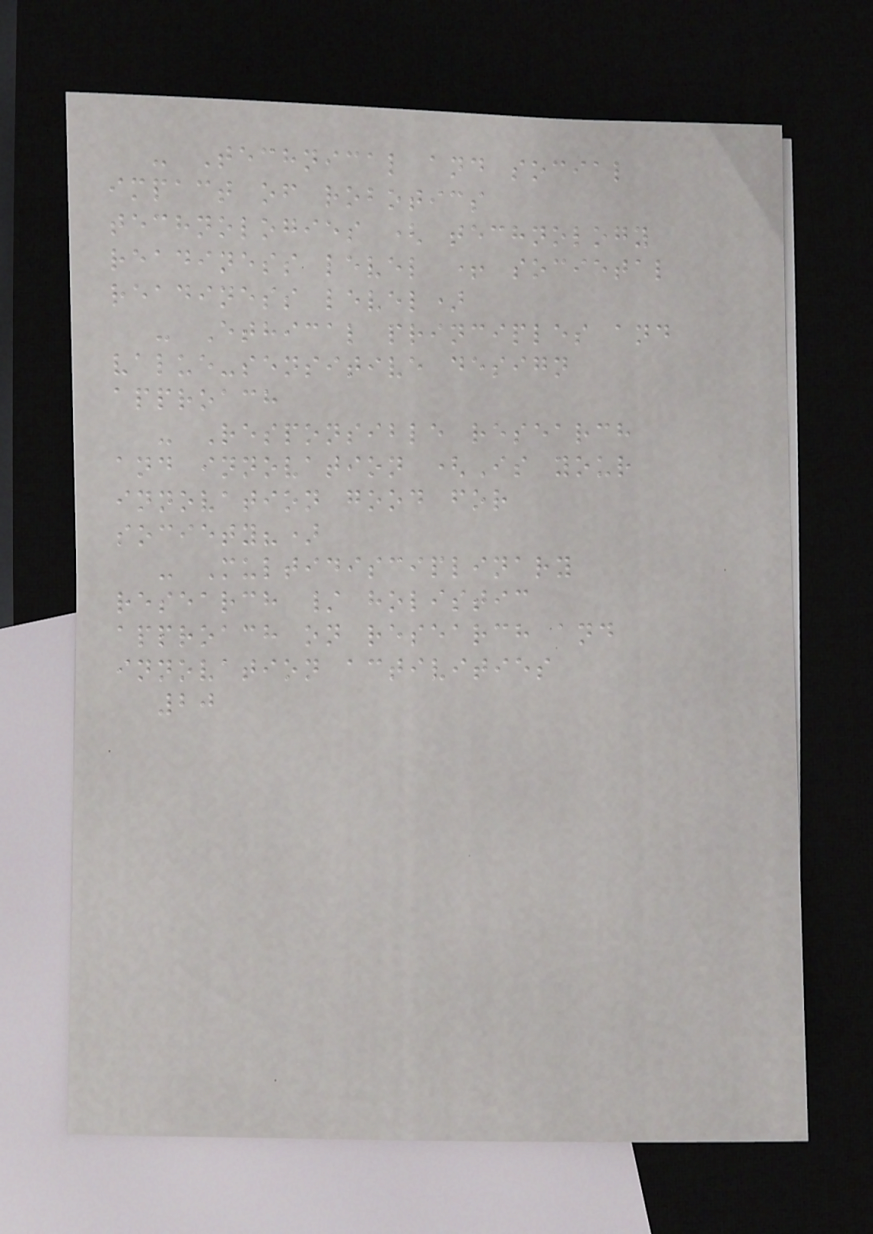- Technical and social
impact of robotics
technologies ( technology
readiness level + societal
readiness level)
- Ethical principles and
value-sensitive design
approach
- Responsible research
and innovation (Is your
innovation good for
society?)
- Multidisciplinary
research / holistic
approach on research and
innovation activities
20
